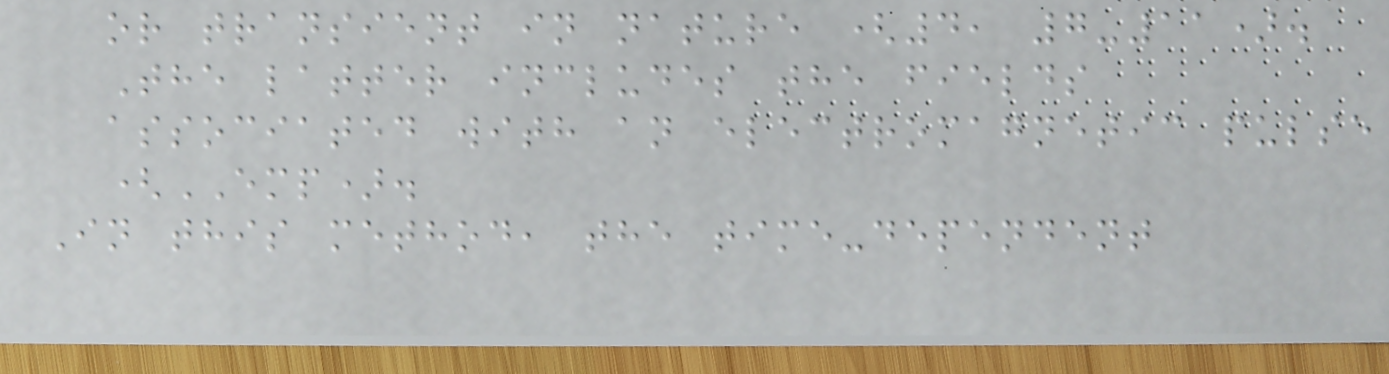or transient in nature (4, 7-11).
The latter includes the fields
associated with an electromagnetic pulse
(EMP).
In this method, the time-dependent
